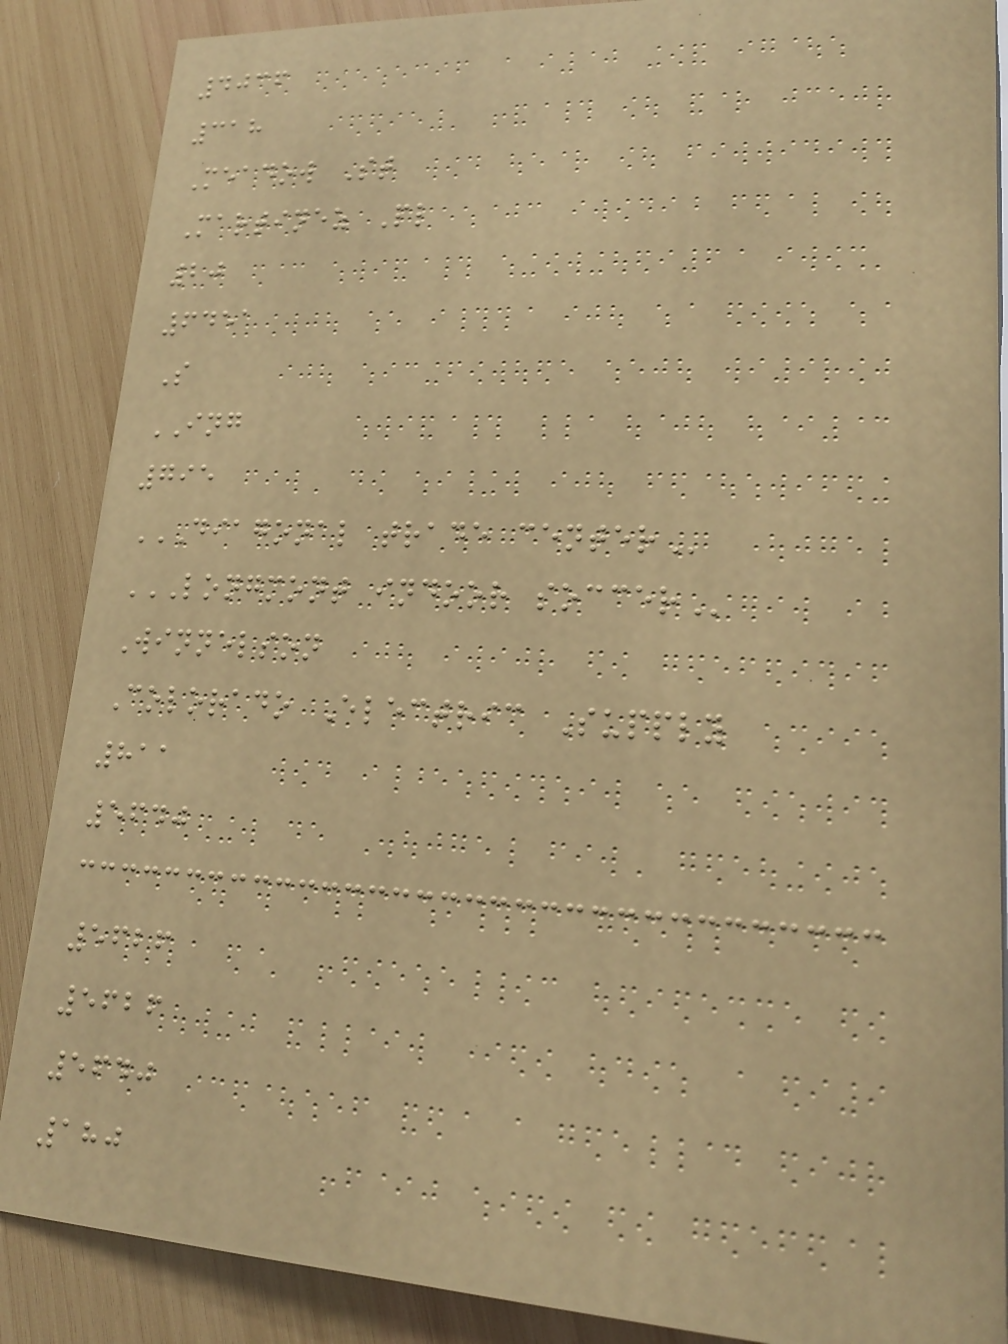4036
318
Meadow St
Martinez Pl
20
6451
S
ING
795
DIAGONAL TRADE CENTER
LONGMONT INDOOR SOCCER
Winnelson
Colorado Electric Supply
811
5640
5626
5626
5640
180
